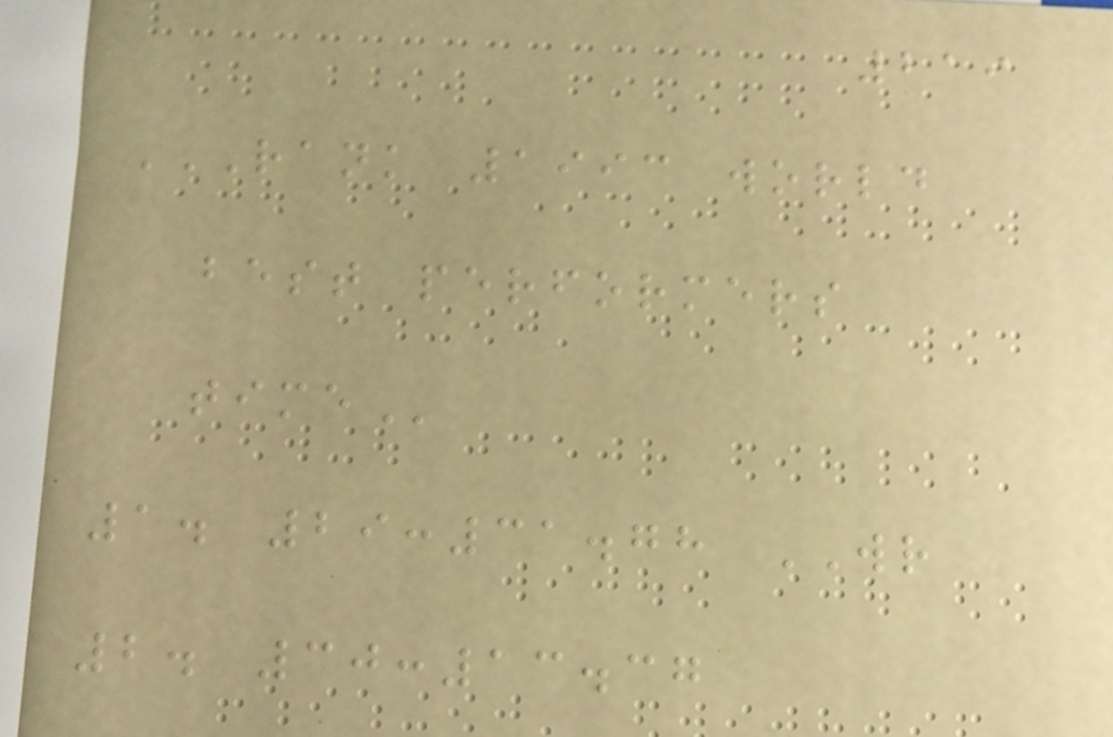219
RANK 1993 WORLD
BEST PERFORMERS
TIME
1. 29:31.78 WR
2. 30:13.37
